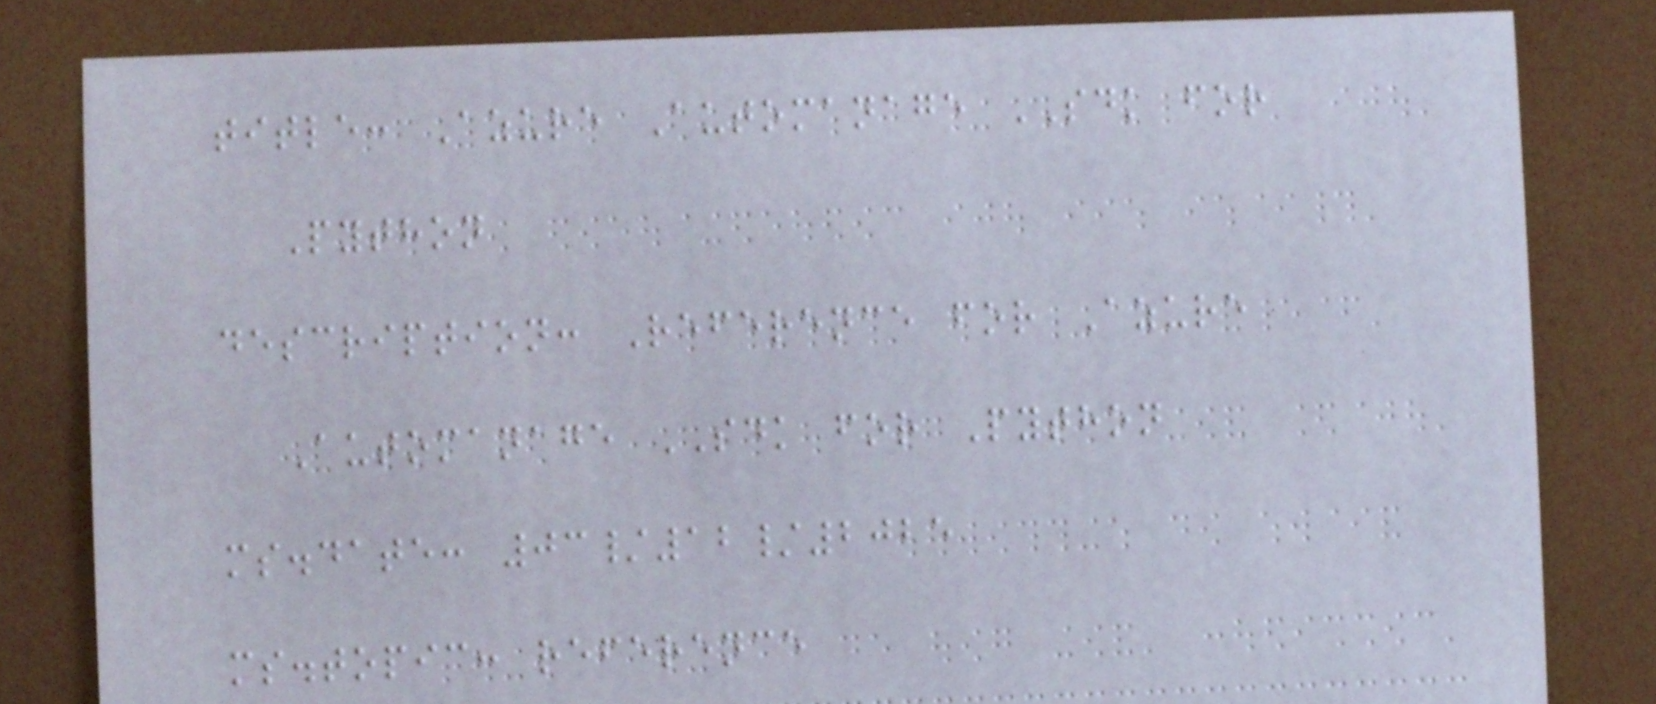title: Azure Automanage SDK for
Python
description: Reference for Azure
Automanage SDK for Python
ms.date: 03/12/2025
ms.topic: reference
